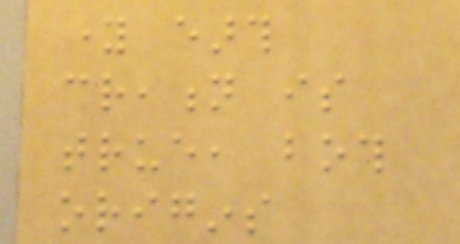young earth
creation is
true, both
origins
